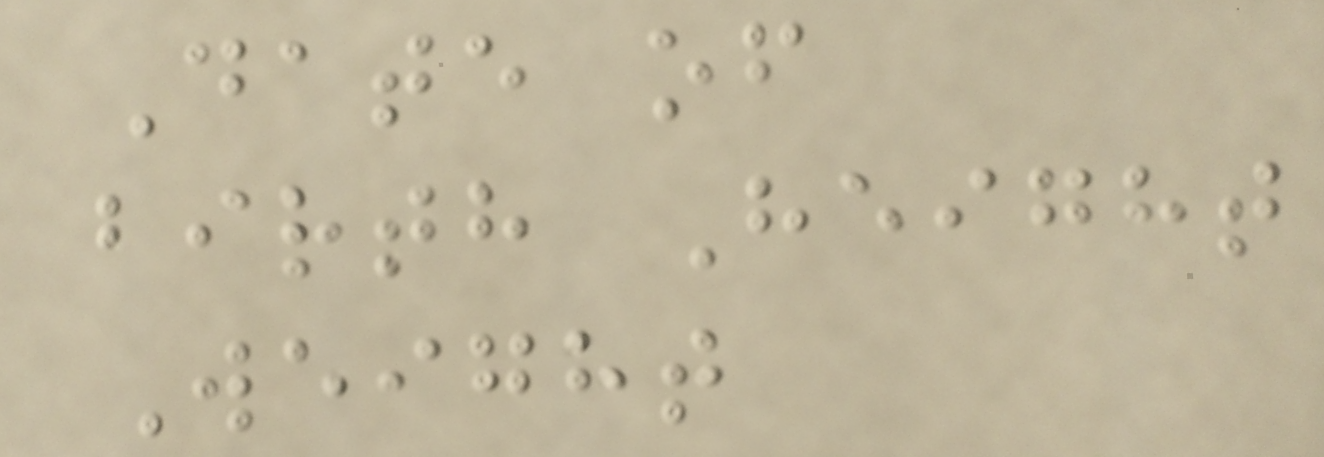Date of
birth Height
Weight
